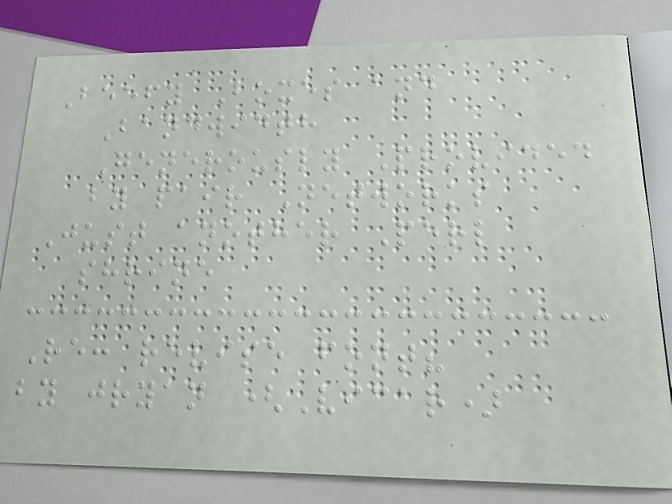Beefy Boxes and
Bandwidth
Generously Provided
by pair Networks
Just another Perl
shrine
Re: revise font?
by jryan (Vicar)
